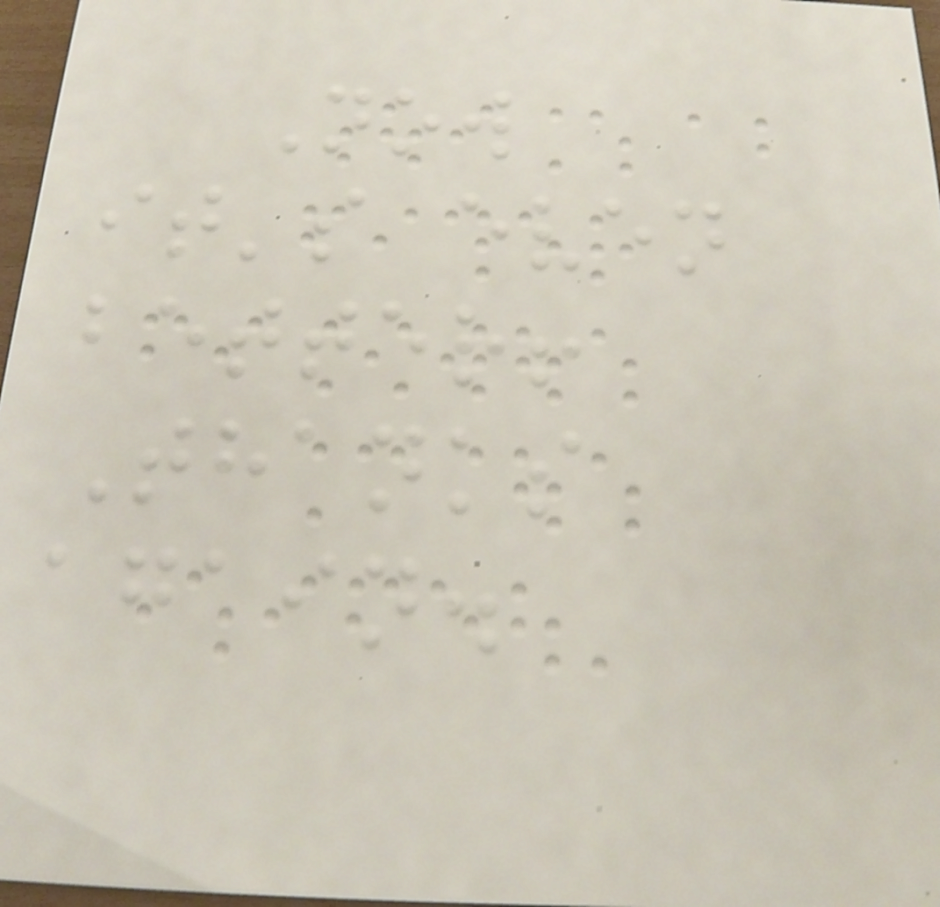Now
it's even
better!
Thanks
again.
